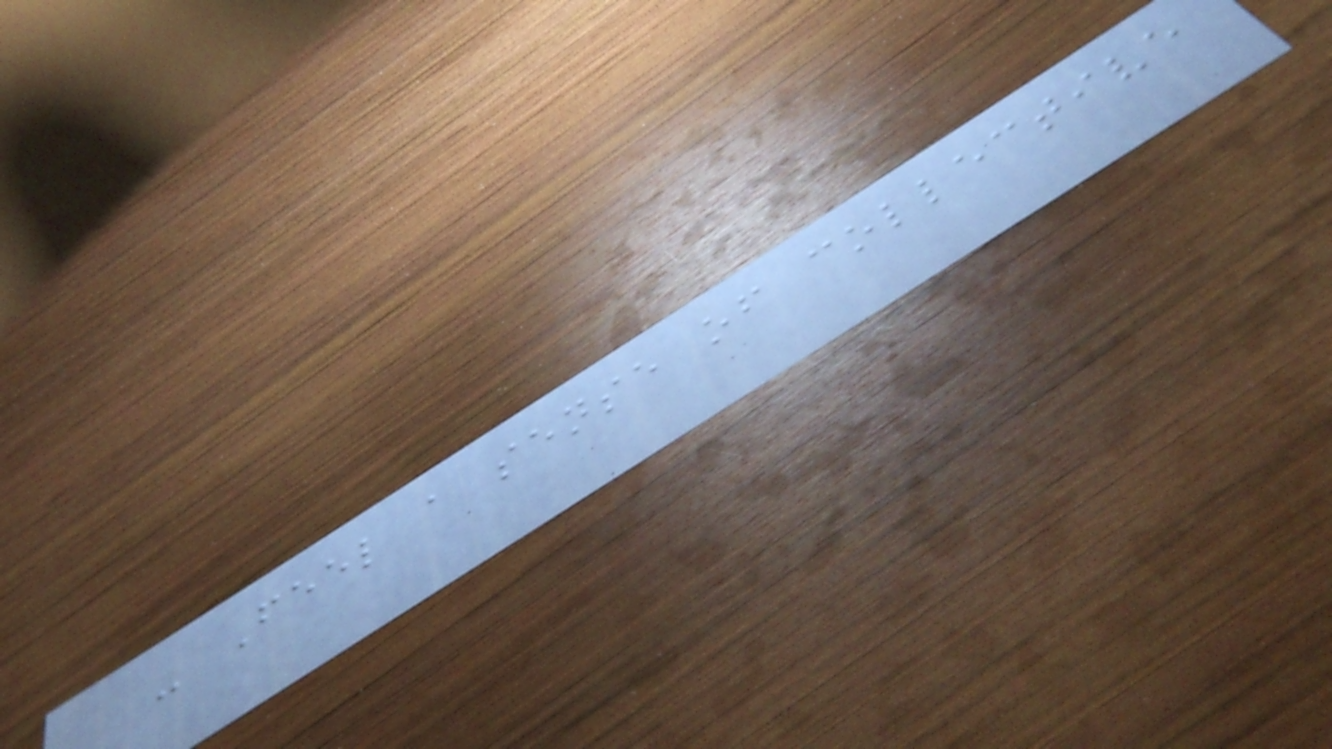- Feel a sense of collective
